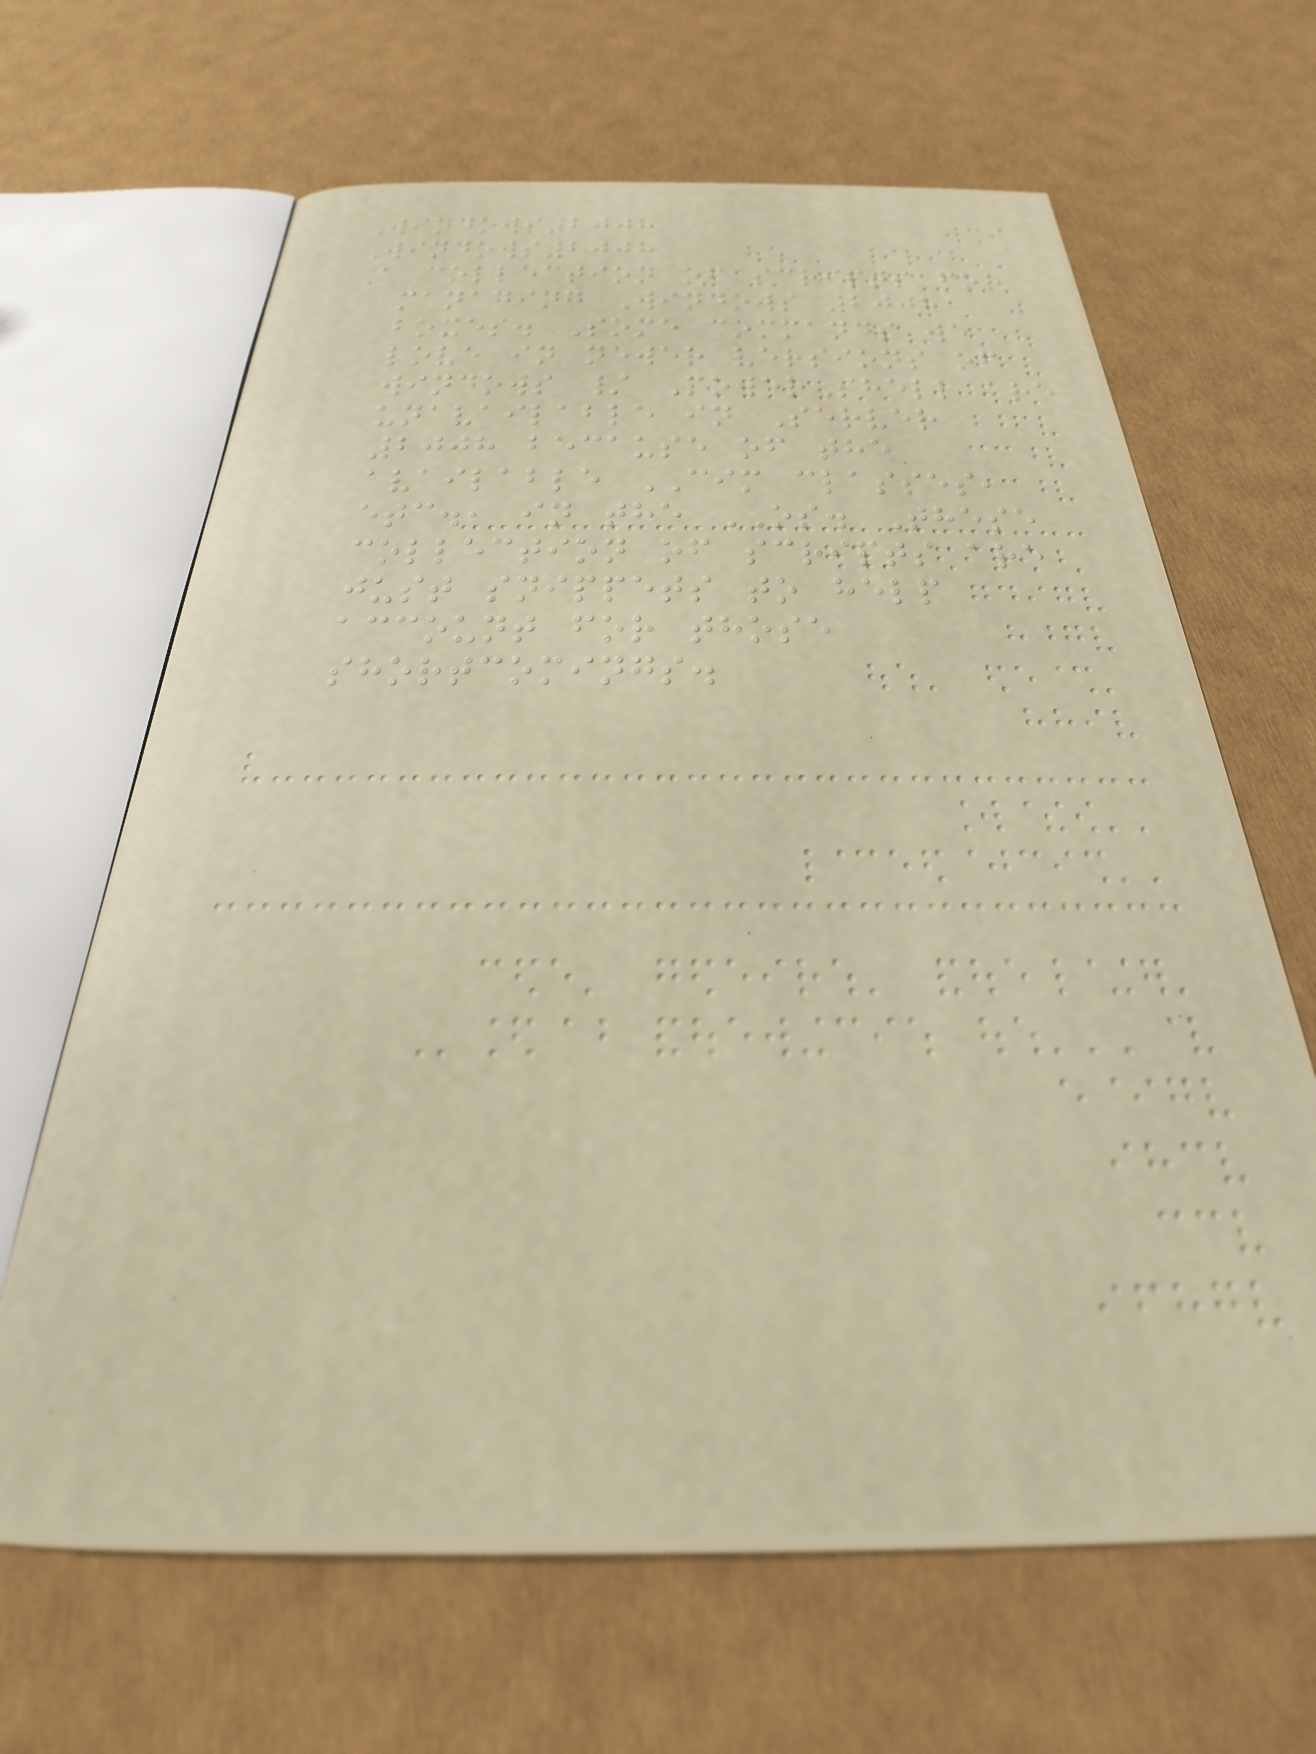Windows2008
Windows2008
A collection of scripts for
managing Windows 2008
boxes. Some commands we
love in newer versions of
windows / PowerShell are
unavailable in Server
2008 because of the
available CIM classes,
etc., in the OS. These
collection of scripts are
just snippets to help
account for those
shortcomings.
